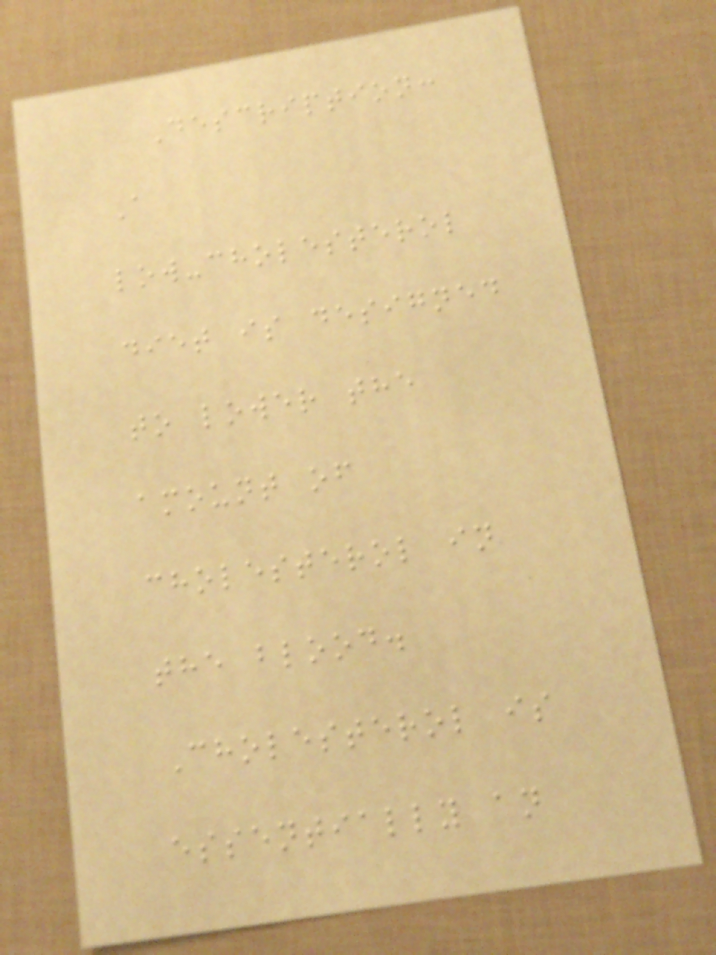Description:
A
low-cholesterol
diet is designed
to lower the
amount of
cholesterol in
the blood.
Cholesterol is
essentially an
